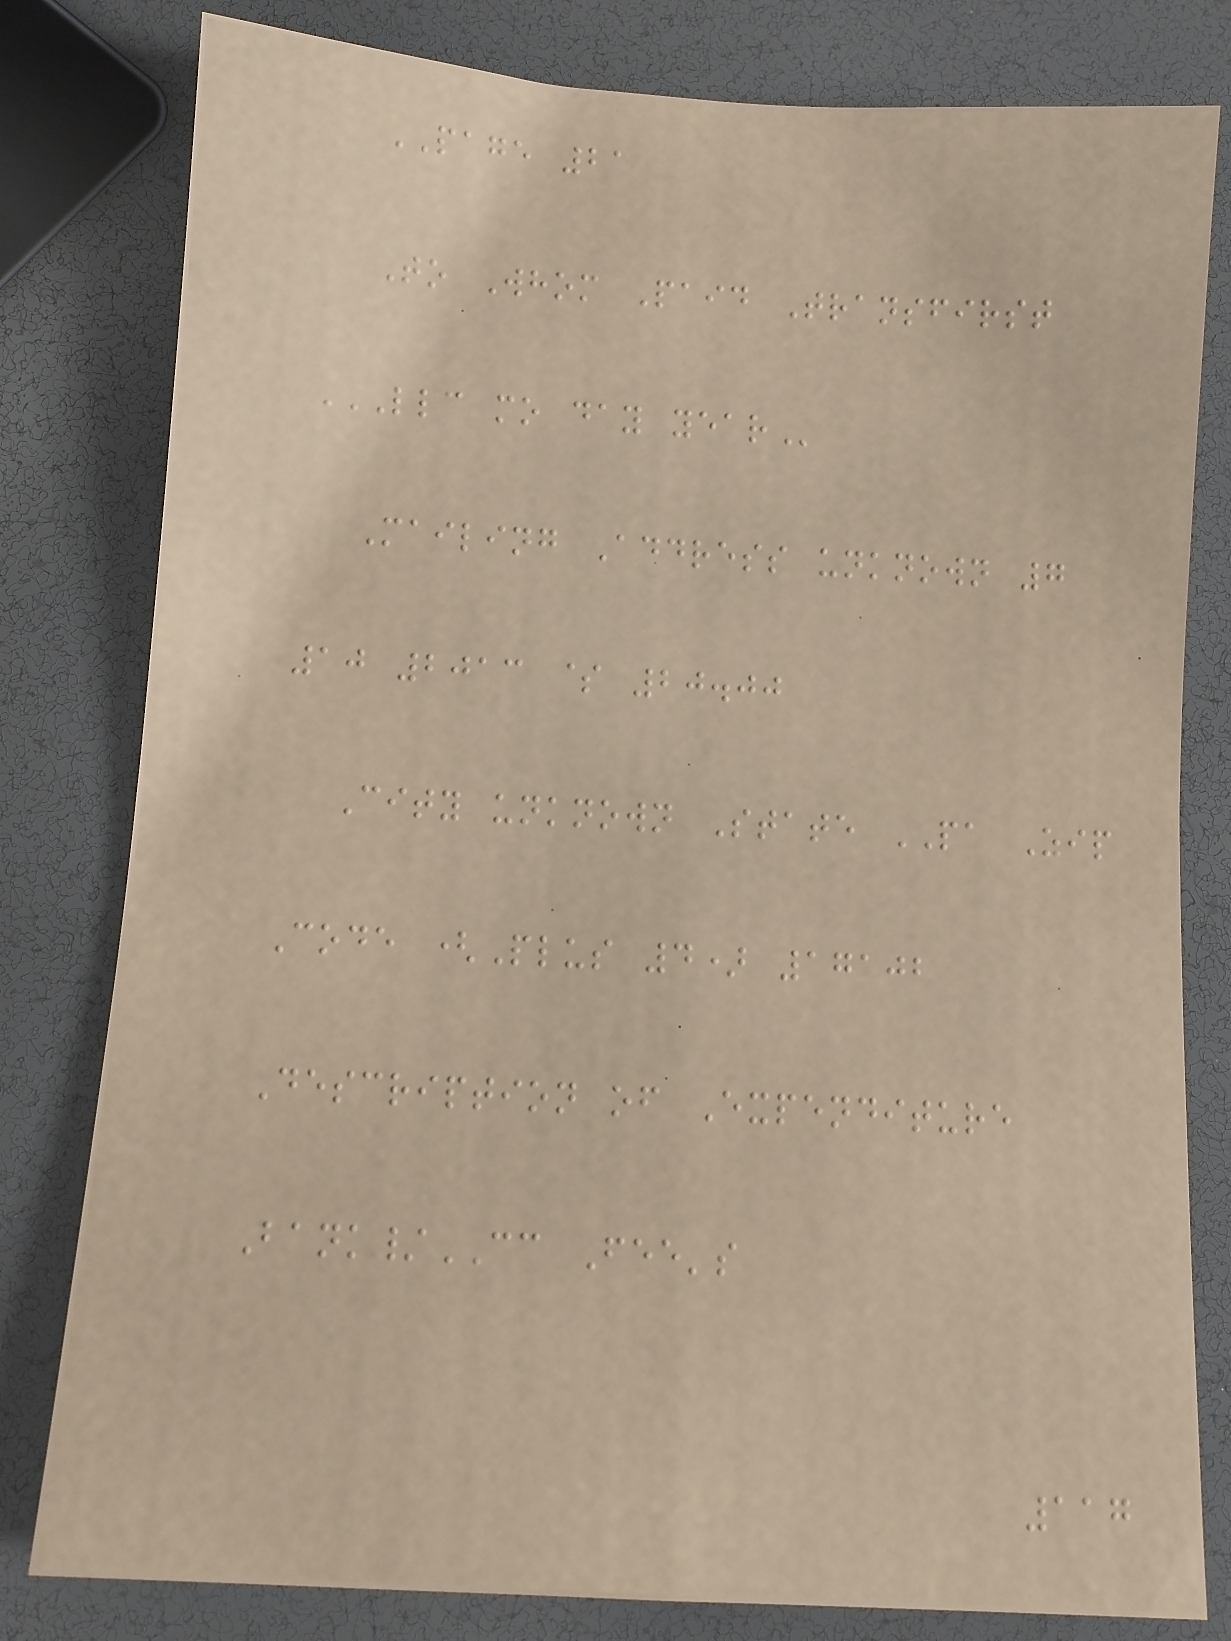PAGE 21
To Whom Paid Transfirst
LLC MO DAY YEAR
Mailing Address unknown 7
10 2013 $ 20.00
City unknown State PA Zip
Code (Plus 4) 17102
Description of Expenditure
Bank/CC Fee's
117
